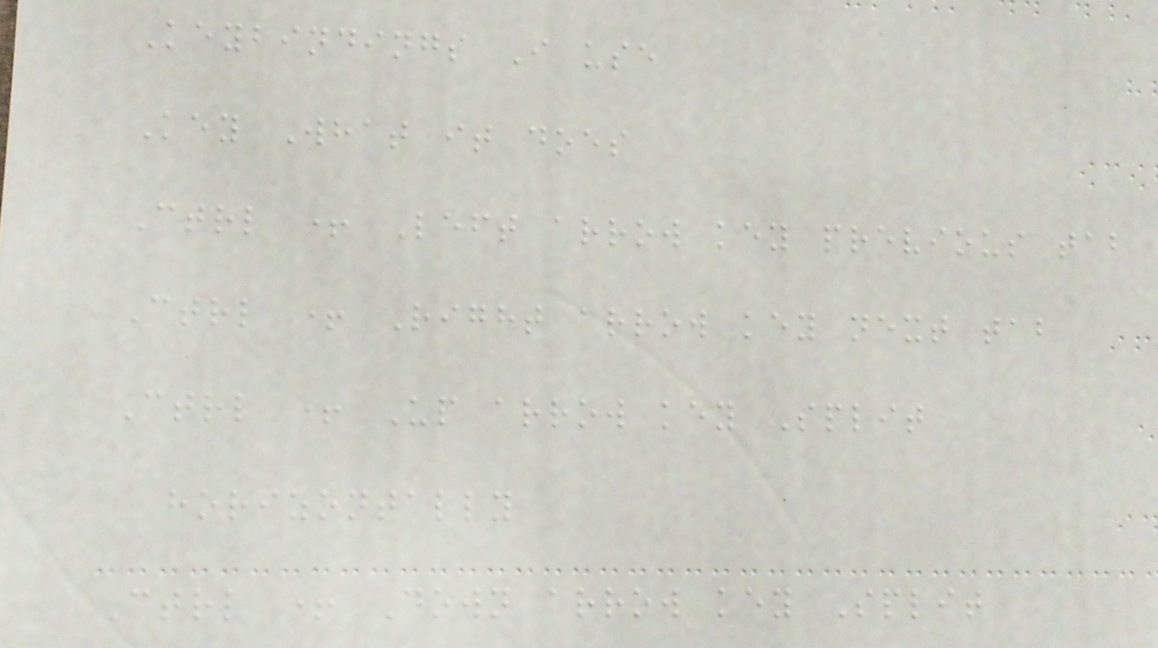Keybindings I use
Key What it does
Ctrl + Left arrow key previous tab
Ctrl + Right arrow key next tab
Ctrl + Up arrow key Split
horizontally
Ctrl + Down arrow key Split
